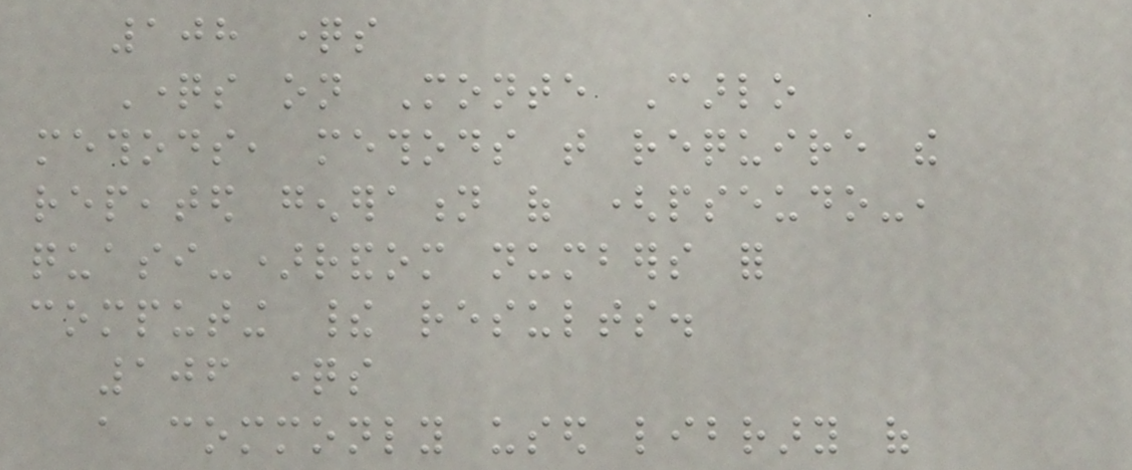108 questions
Questions on Monte Carlo
methods, methods that require the
repeated generation of (pseudo-,
quasi-)random numbers for
computing their results.
106 questions
a commonly used library of
